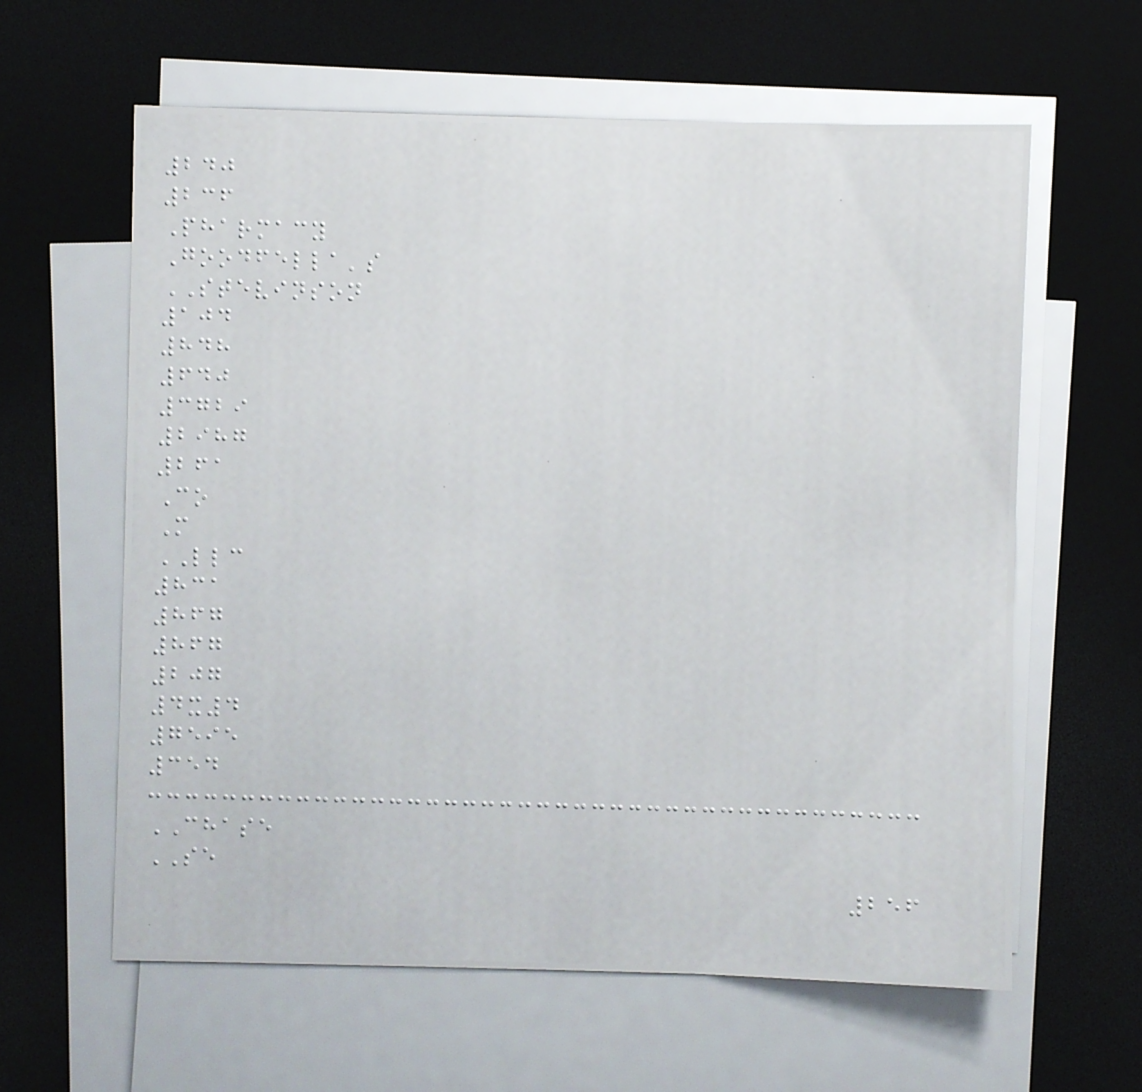240
236
Pharmacy
Goodfella's
STEVINSON
104
848
640
3729
2987
261
Co
M
LLC
831
867
867
207
4x4
7595
354
CHASE
SE
256
